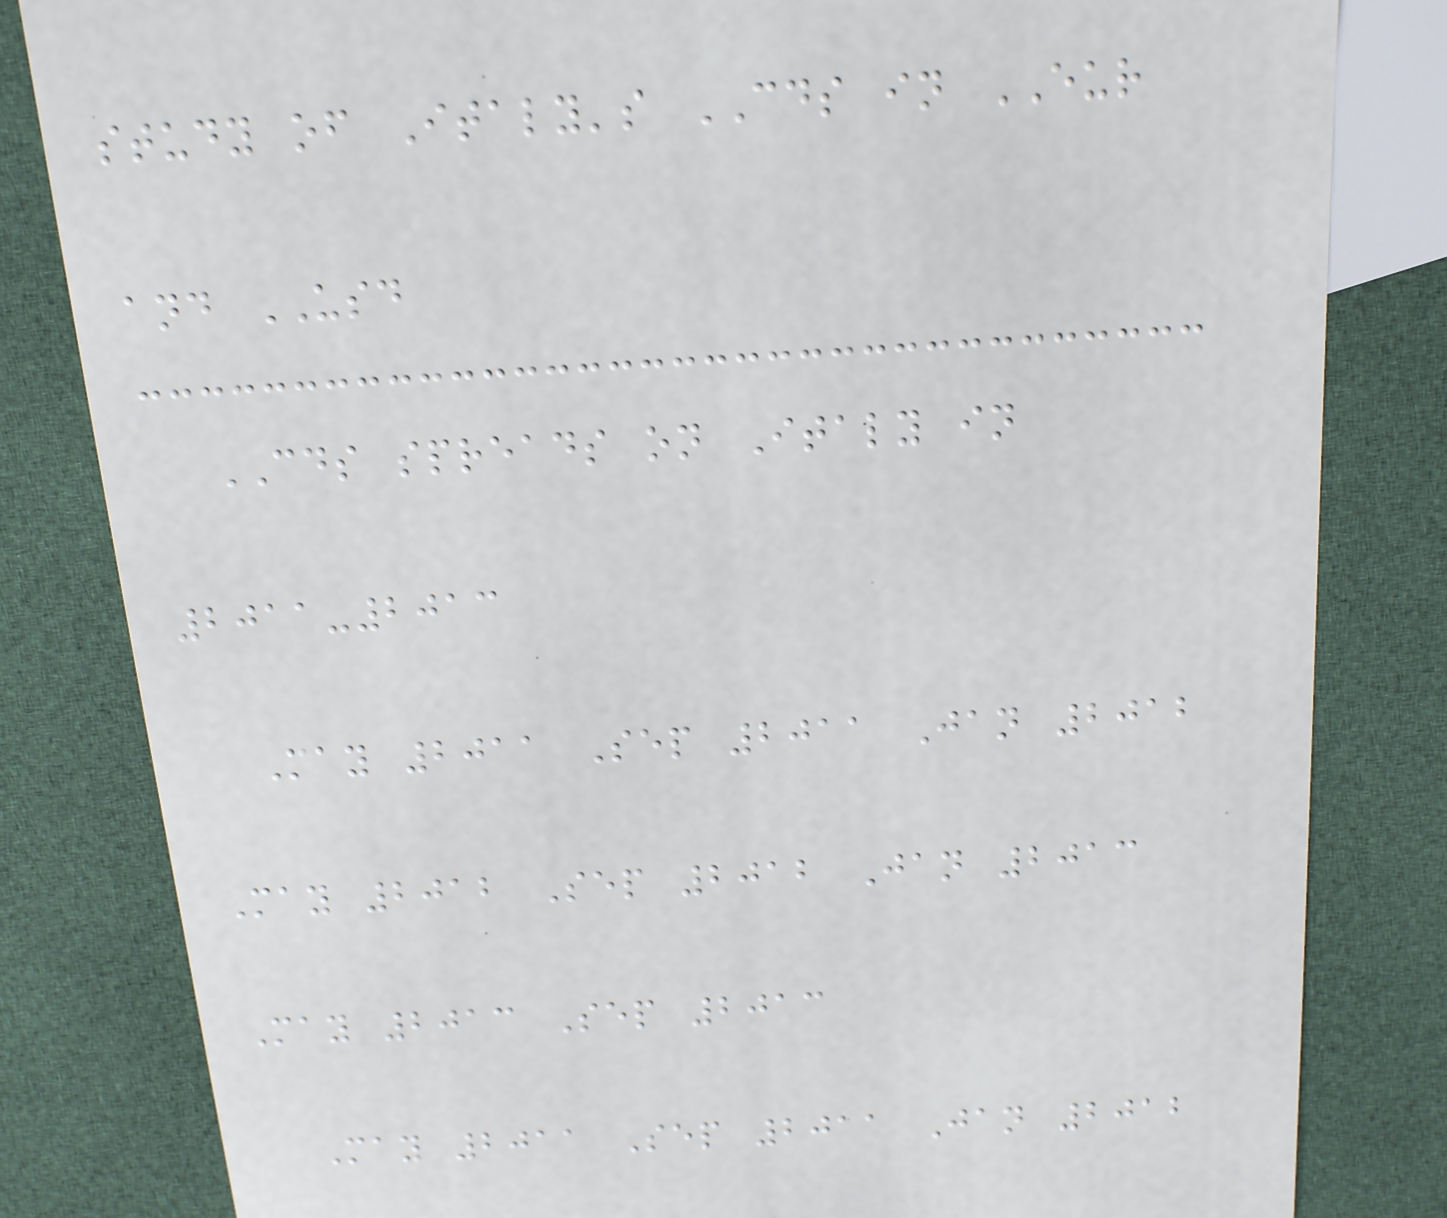study of Italy's CDS in EUR
and USD
CDS spreads on Italy in
2011-2013
May 2011 Sep 2011 Jan 2012
May 2012 Sep 2012 Jan 2013
May 2013 Sep 2013
May 2011 Sep 2011 Jan 2012
